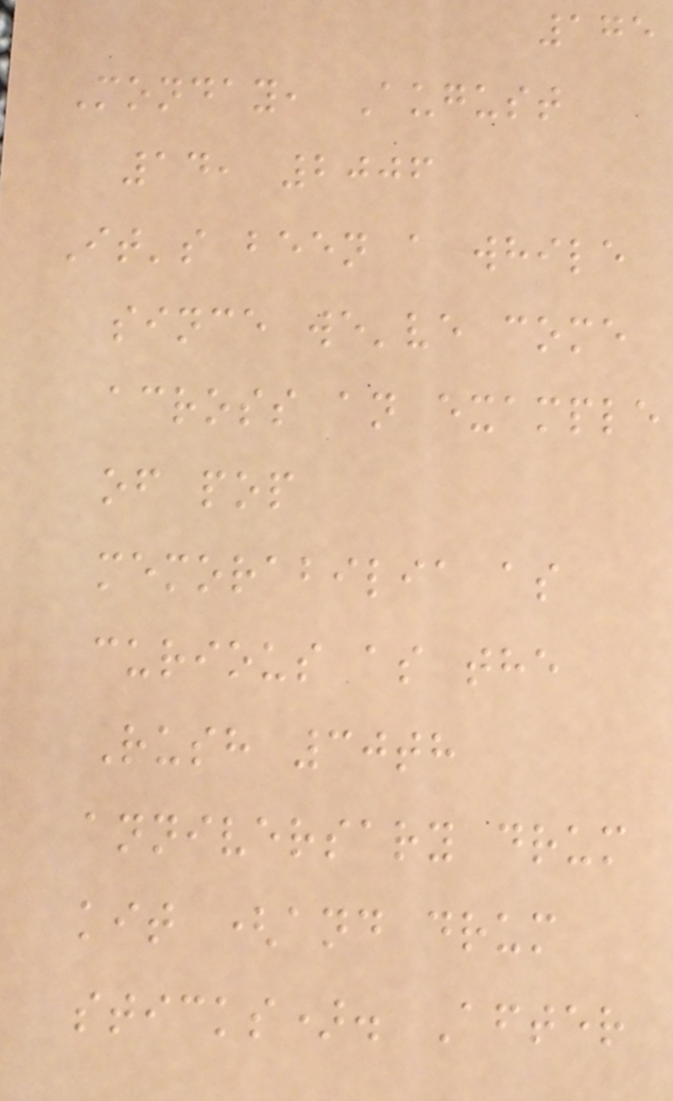175
Monday, August
14, 2006
It's been a while
since we've come
across an example
of pop
memorabilia as
curious as the
Rush 30th
anniversary drum
kit (and drum
sticks). After
